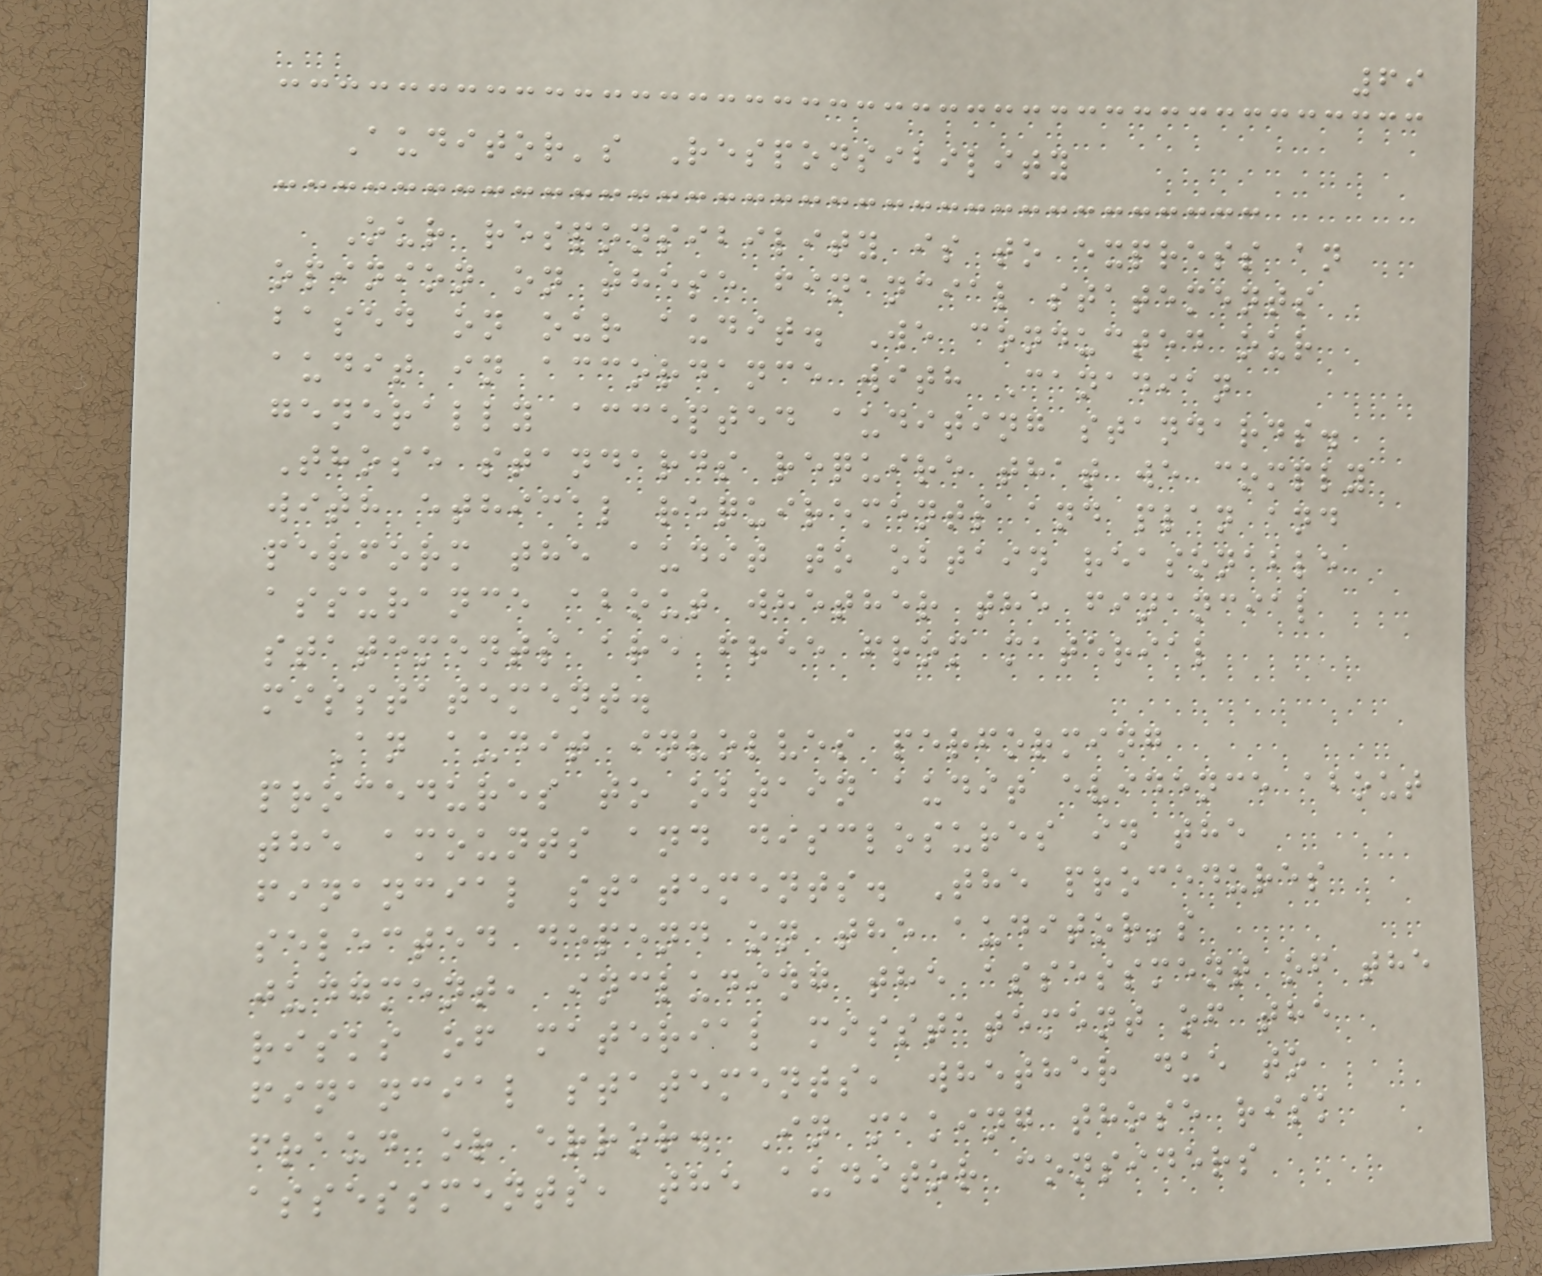69
Auditor's Responsibility
Our responsibility is to express an
opinion on these financial statements
based on our audit. We conducted our
audit in accordance with Canadian
generally accepted auditing standards.
Those standards require that we comply
with ethical requirements and plan and
perform the audit to obtain reasonable
assurance about whether the financial
statements are free from material
misstatement.
An audit involves performing
procedures to obtain audit evidence about
the amounts and disclosures in the
financial statements. The procedures
selected depend on the auditor's
judgment, including the assessment of the
risks of material misstatement of the
financial statements, whether due to
fraud or error. In making those risk
assessments, the auditor considers
